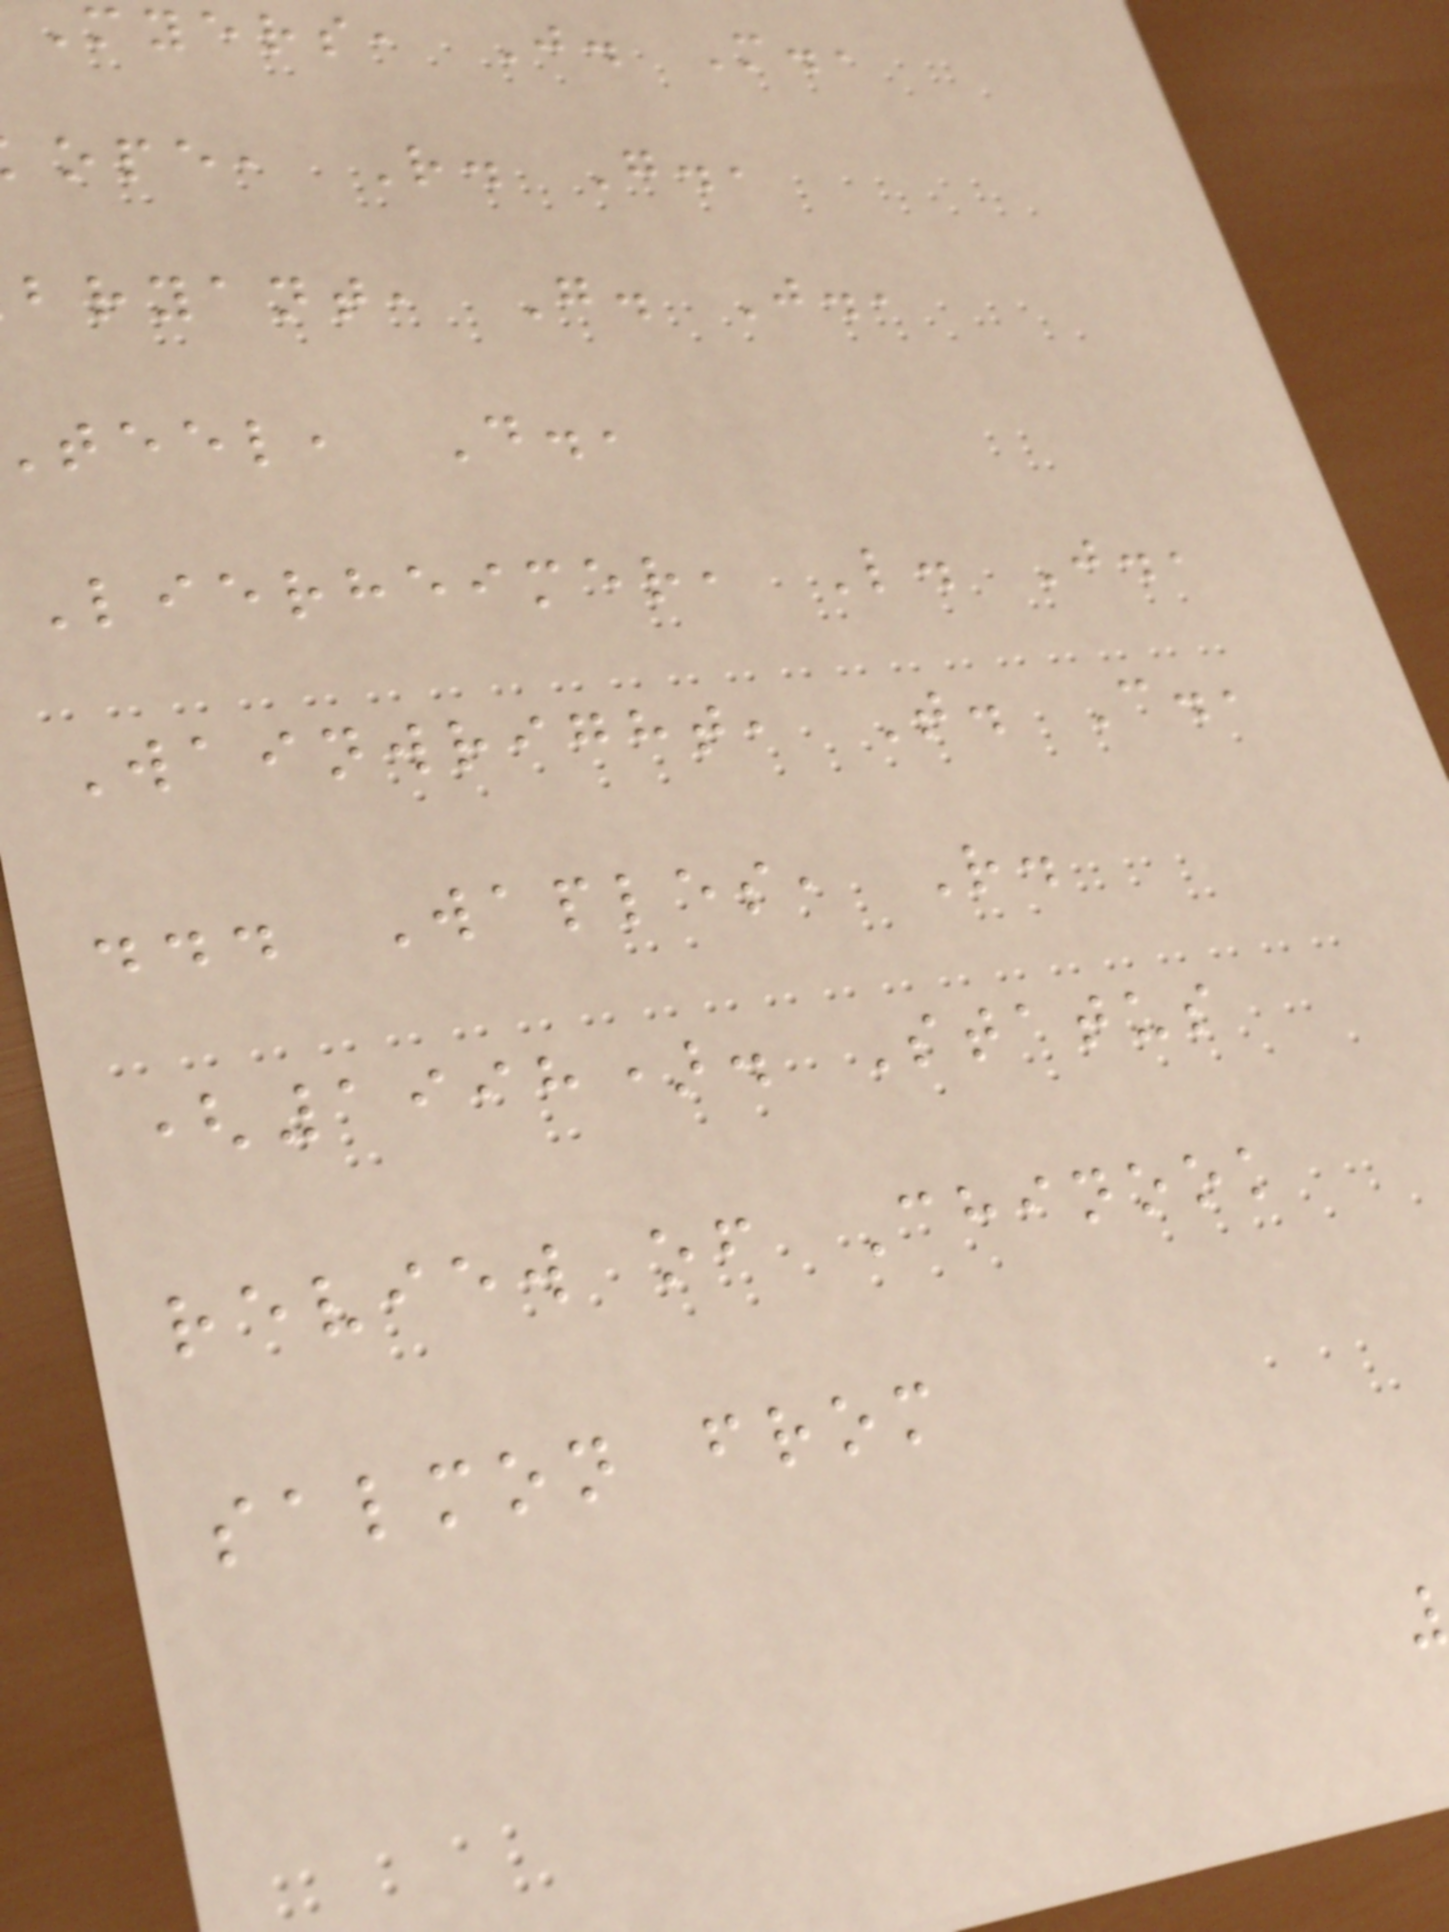Myers, J. M.,
ope, R. G.,
bryant, G. J.,
teel, D.,
Lierheimer, L. J.,
Wainwright, T. C.,
... Waples, R.
(1998). Status
review of Chinook
salmon from
